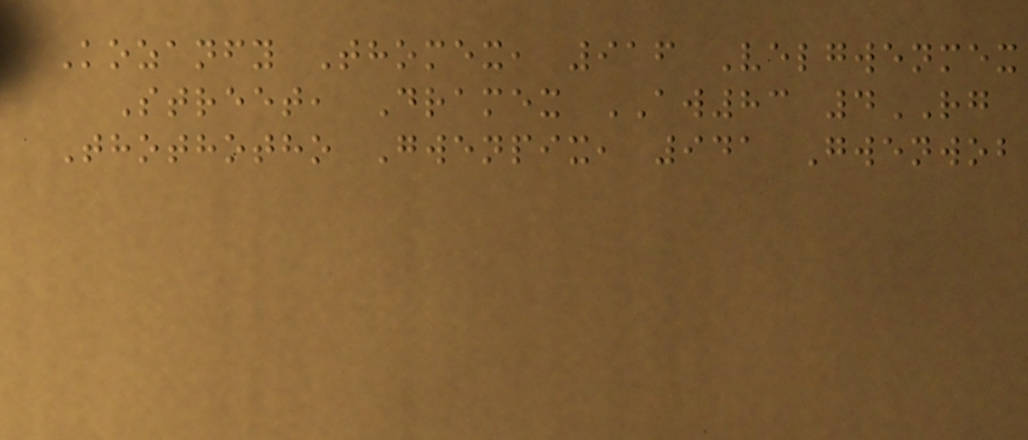Kozanfy Thomex, 916 Velgwenmex
Street, Dramex AW83 4RG
Thothotho Gwenpix, 941 Gwenwob
